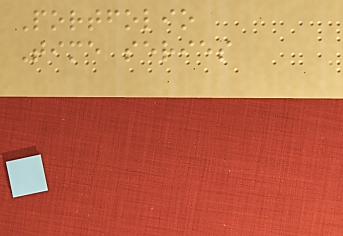Portfolio
Time series
